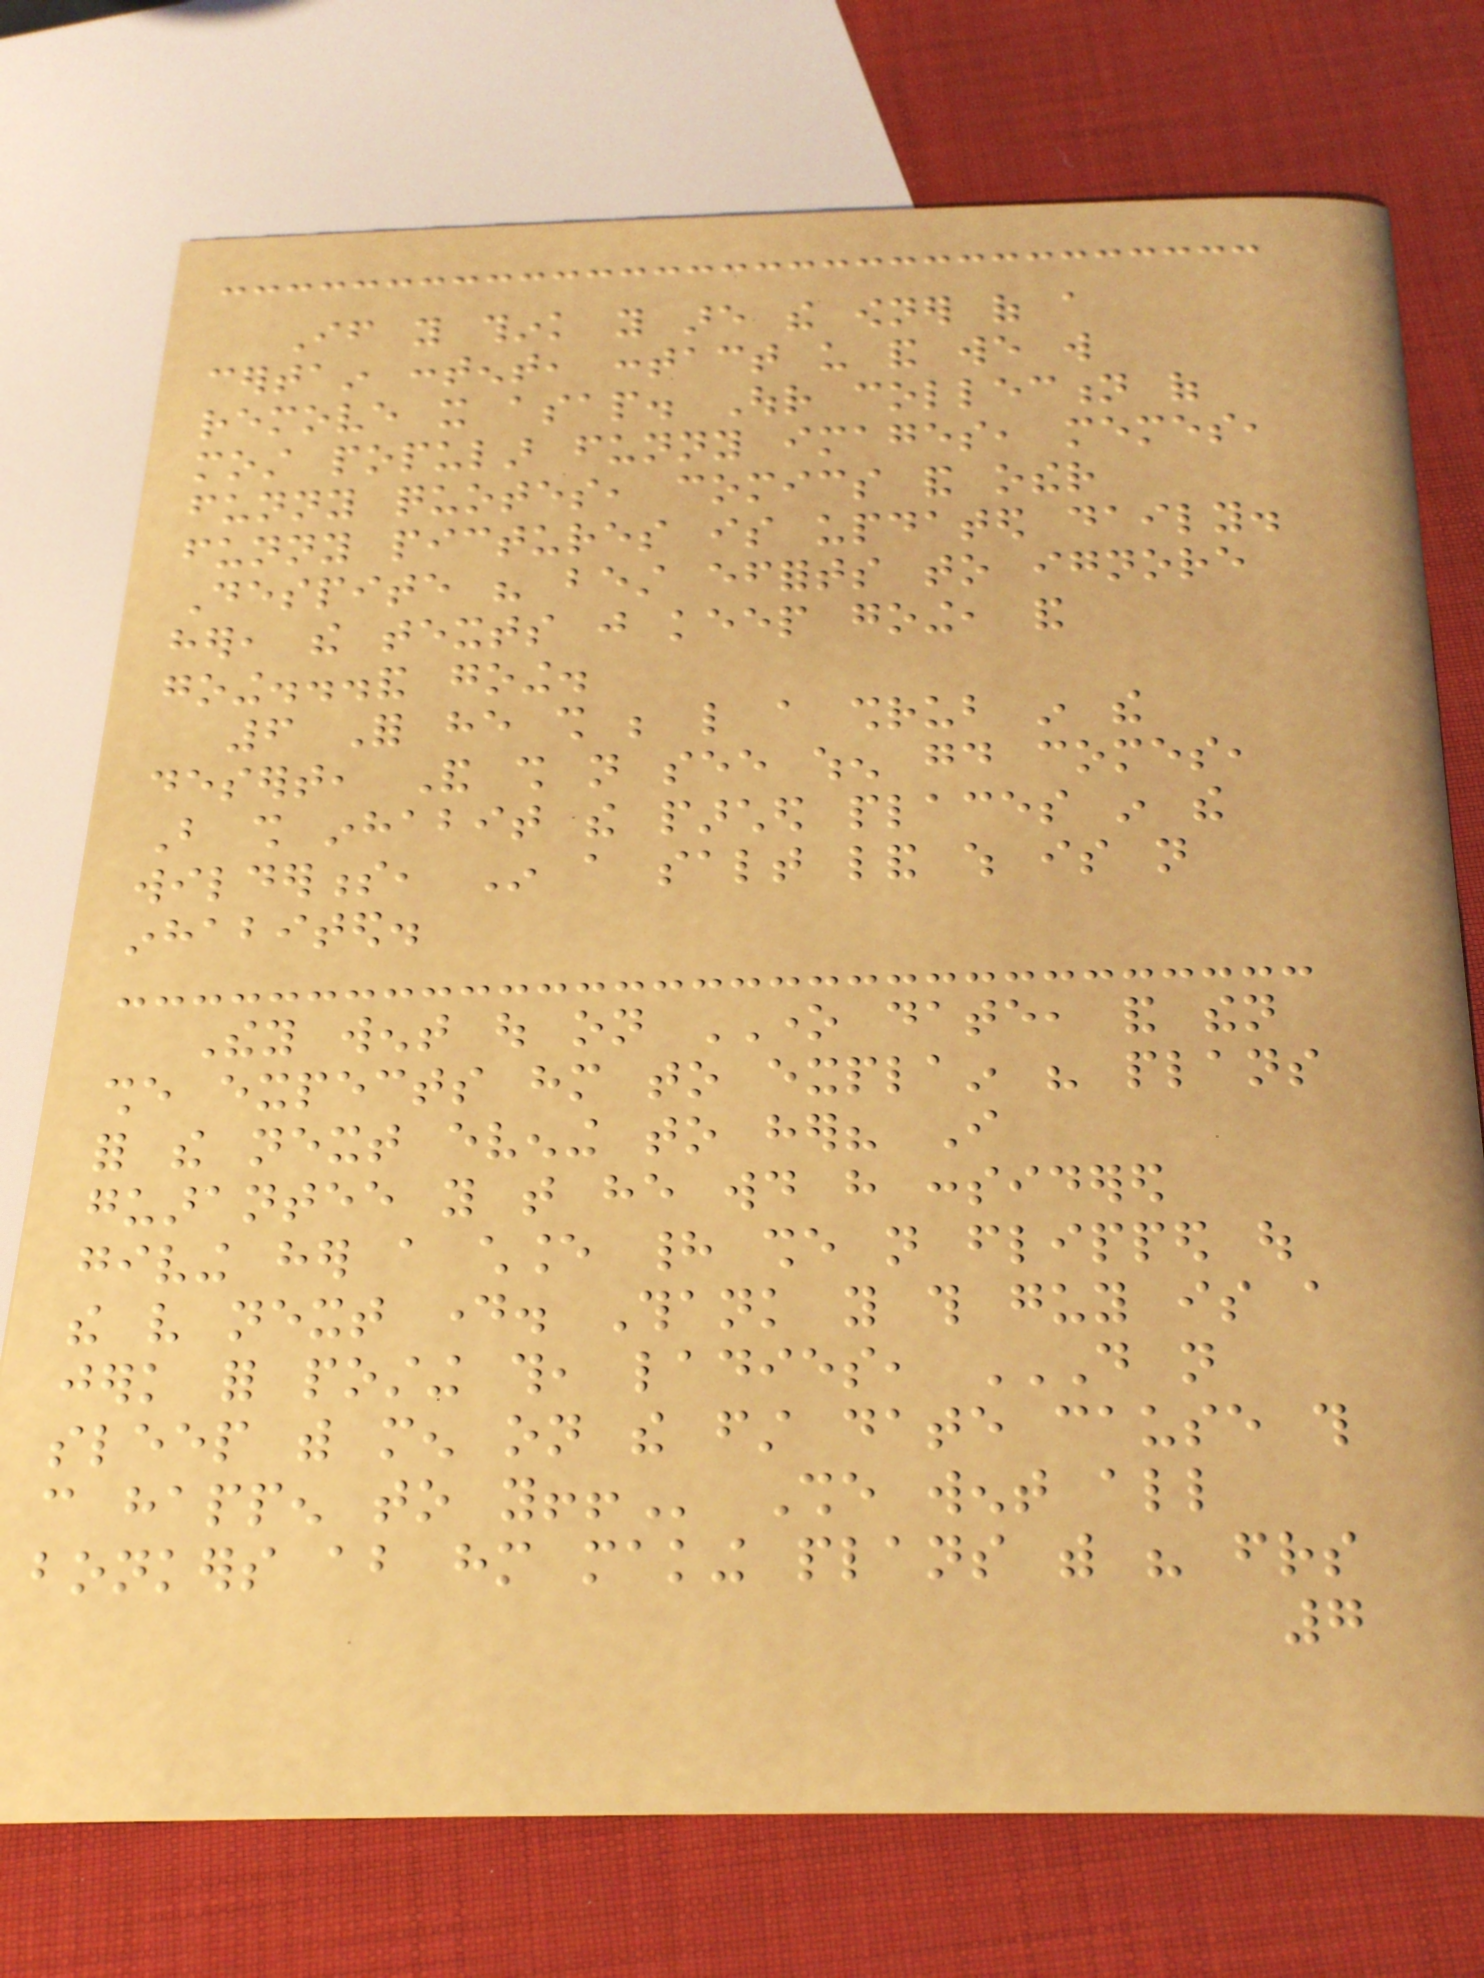If you think you are the owner of a
certain content, contact us and we will
remove it asap. Our collection of
most popular funny images, memes,
funny quotes, comics and other
funny pictures is updated daily.
Despite his best efforts to ignore
her, the texts just keep going, and
going...and going.
6 For he shall be like a shrub in the
desert, And shall not see when good comes,
But shall inhabit the parched places in the
wilderness, In a salt land which is not
inhabited.
They went out on ONE date, and then
she expects him to explain his plans
for the next evening to her? I
guarantee you that he would have considered
giving her a chance had she not flipped out
the very next day. Thank you this guy is a
jerk for posting this, ladies, DO NOT
SLEEP WITH MEN ON THE FIRST DATE CAUSE THIS
CAN HAPPEN TO YOU!! She went all
bonkers about him making plans with his friends
7
